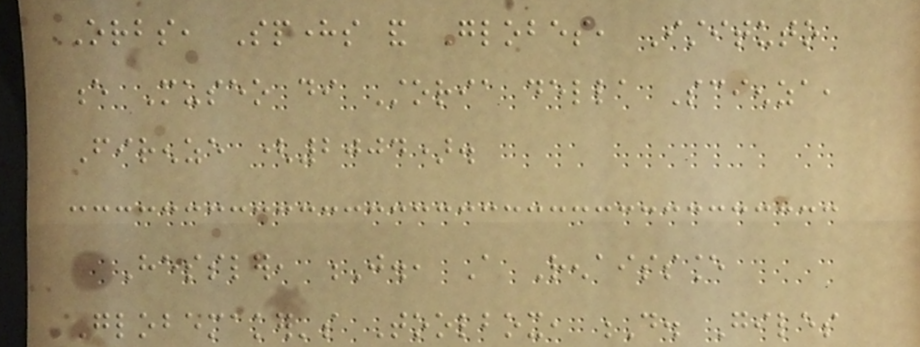Orbs, Spheres and Globes, Istituto
e Museo di Storia della Scienza,
Firenze (2004).
Hessler, J., A Renaissance
Globemaker's Toolbox, D. Giles
